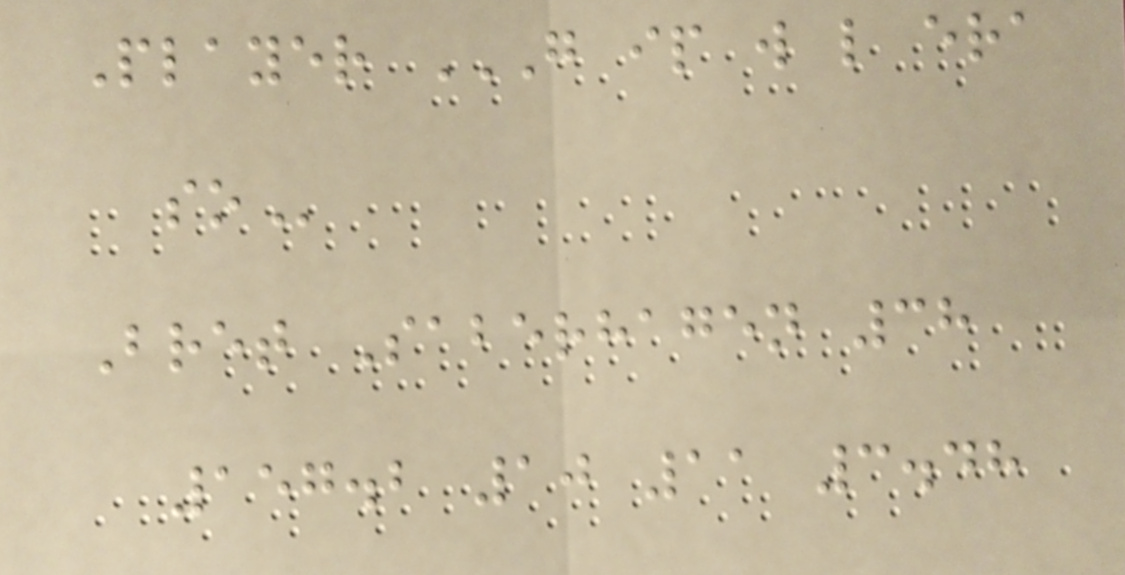Player G IP W L ERA
SO
Bret Saberhagen 38
157.2 10 11 3.48
